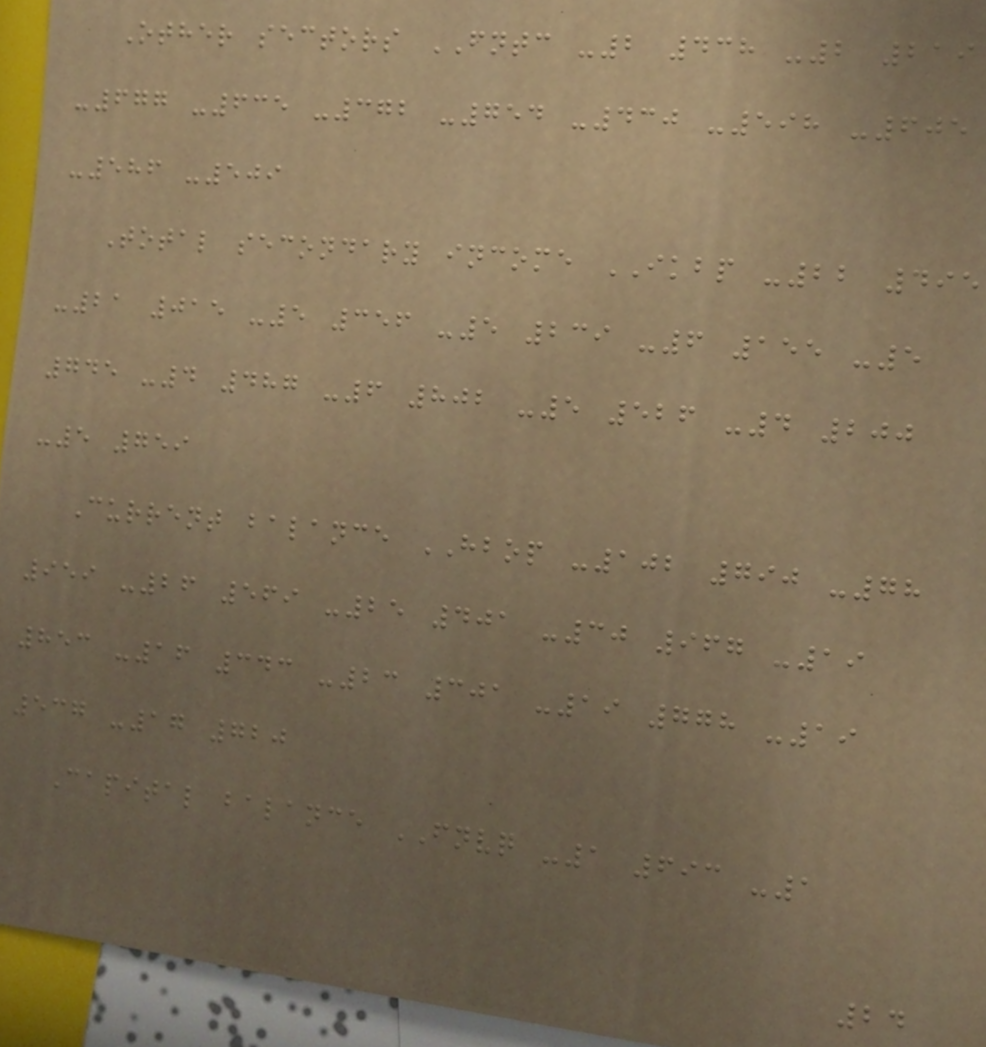Other sectors FNTC -2 438 -2 219
-677 -635 -372 -754 -430 -598 -605
-586 -509
Total secondary income IKBP -22 495
-21 015 -5 356 -5 239 -6 155 -5
745 -4 487 -6 802 -5 526 -4 200
-5 759
Current balance HBOP -102 790 -78
959 -26 569 -25 401 -30 967 -19
853 -16 343 -23 301 -19 778 -19
537 -17 720
Capital balance FNVQ -1 693 -1
24
